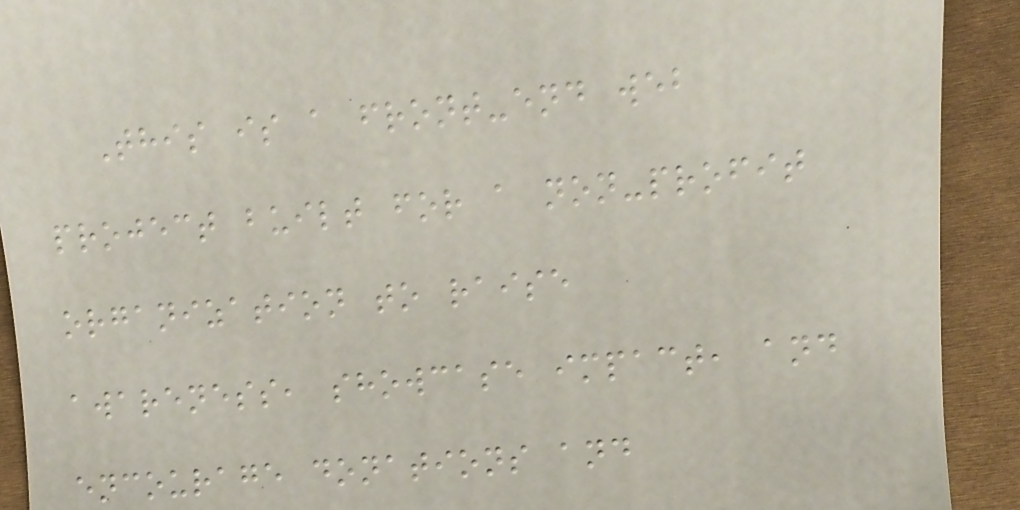This is a front-end web
project built for a non-profit
organization to raise
awareness, showcase impact, and
encourage donations and
